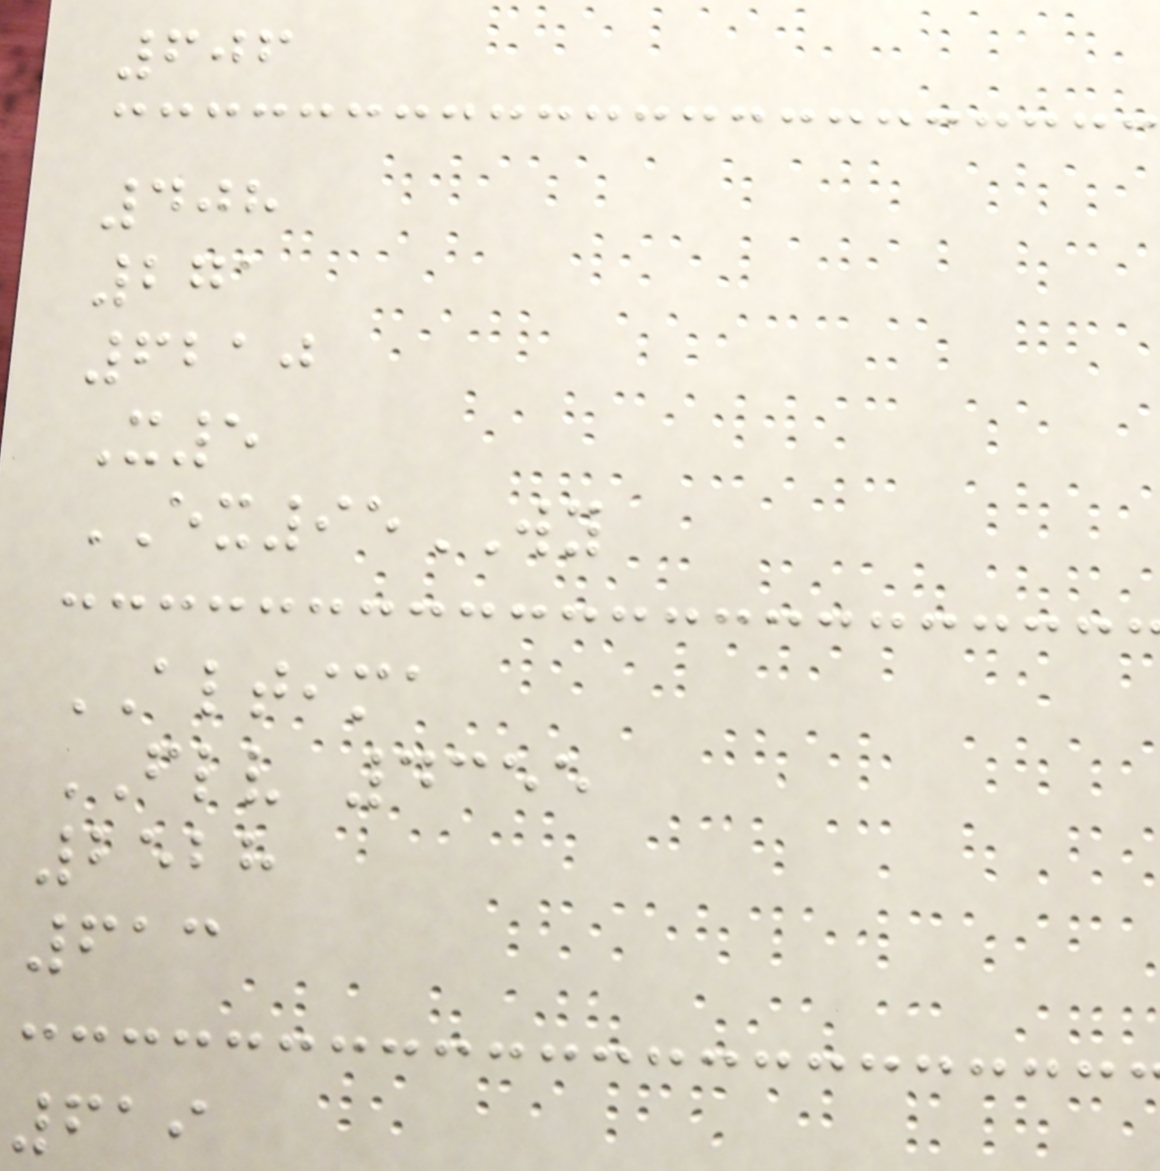606
408
271
6210
X5
EX95WY
ALTIMA
FLV 4355
2528
613
619
